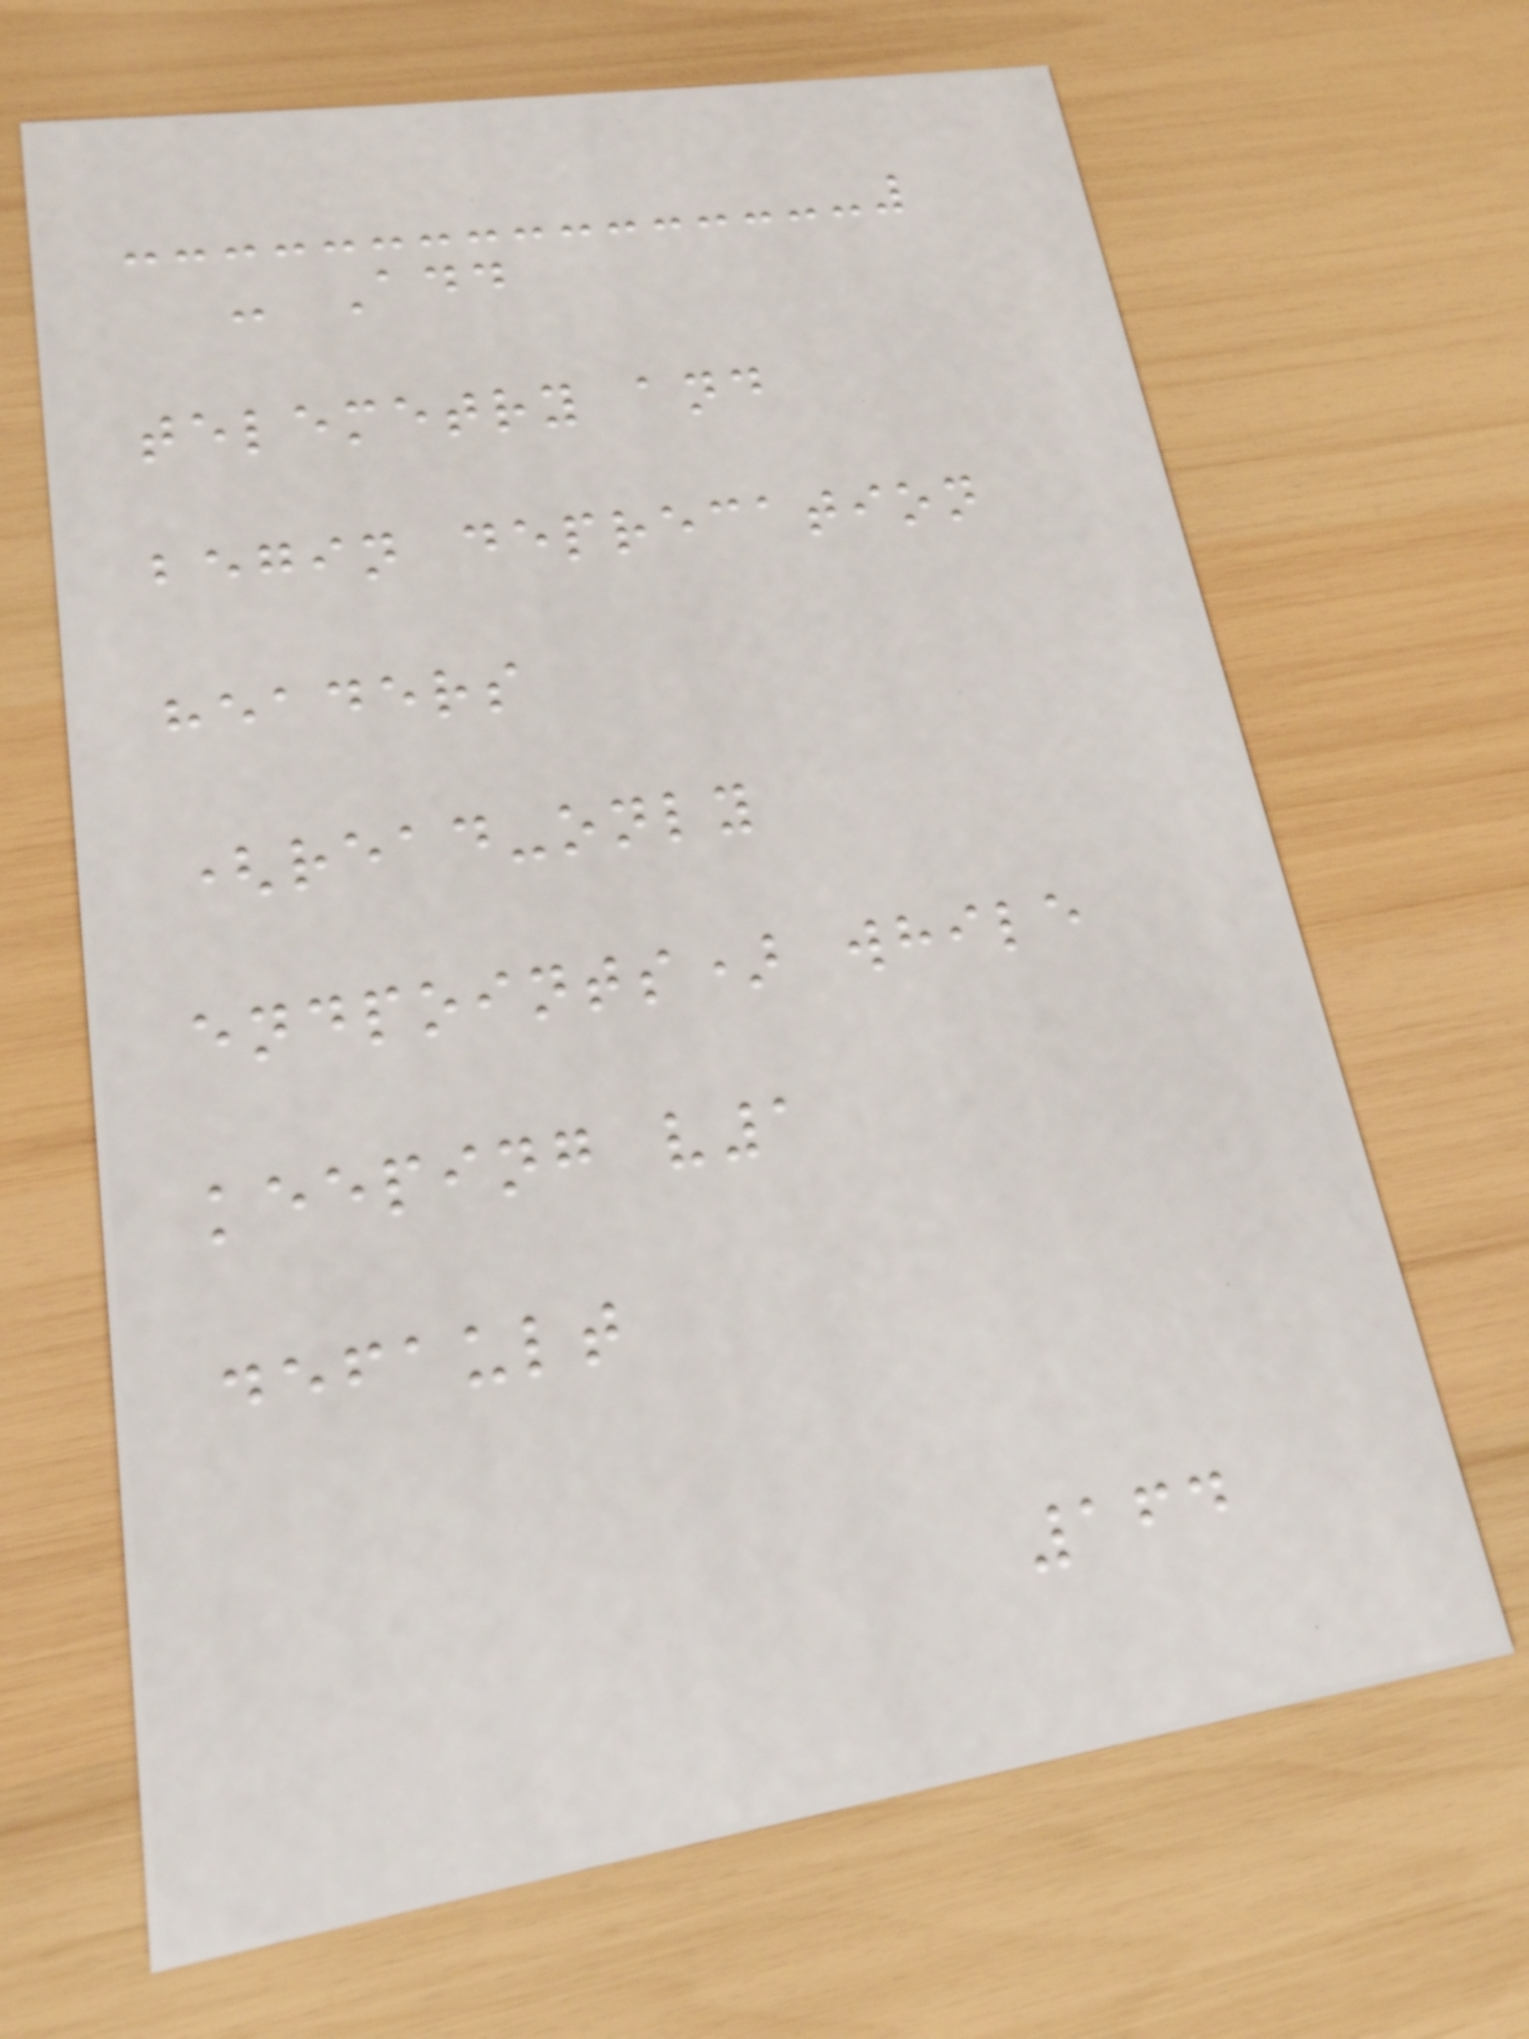- Add
telemetry and
begin deprecation
headers
(read-only
endpoints) while
keeping v1
default
164
